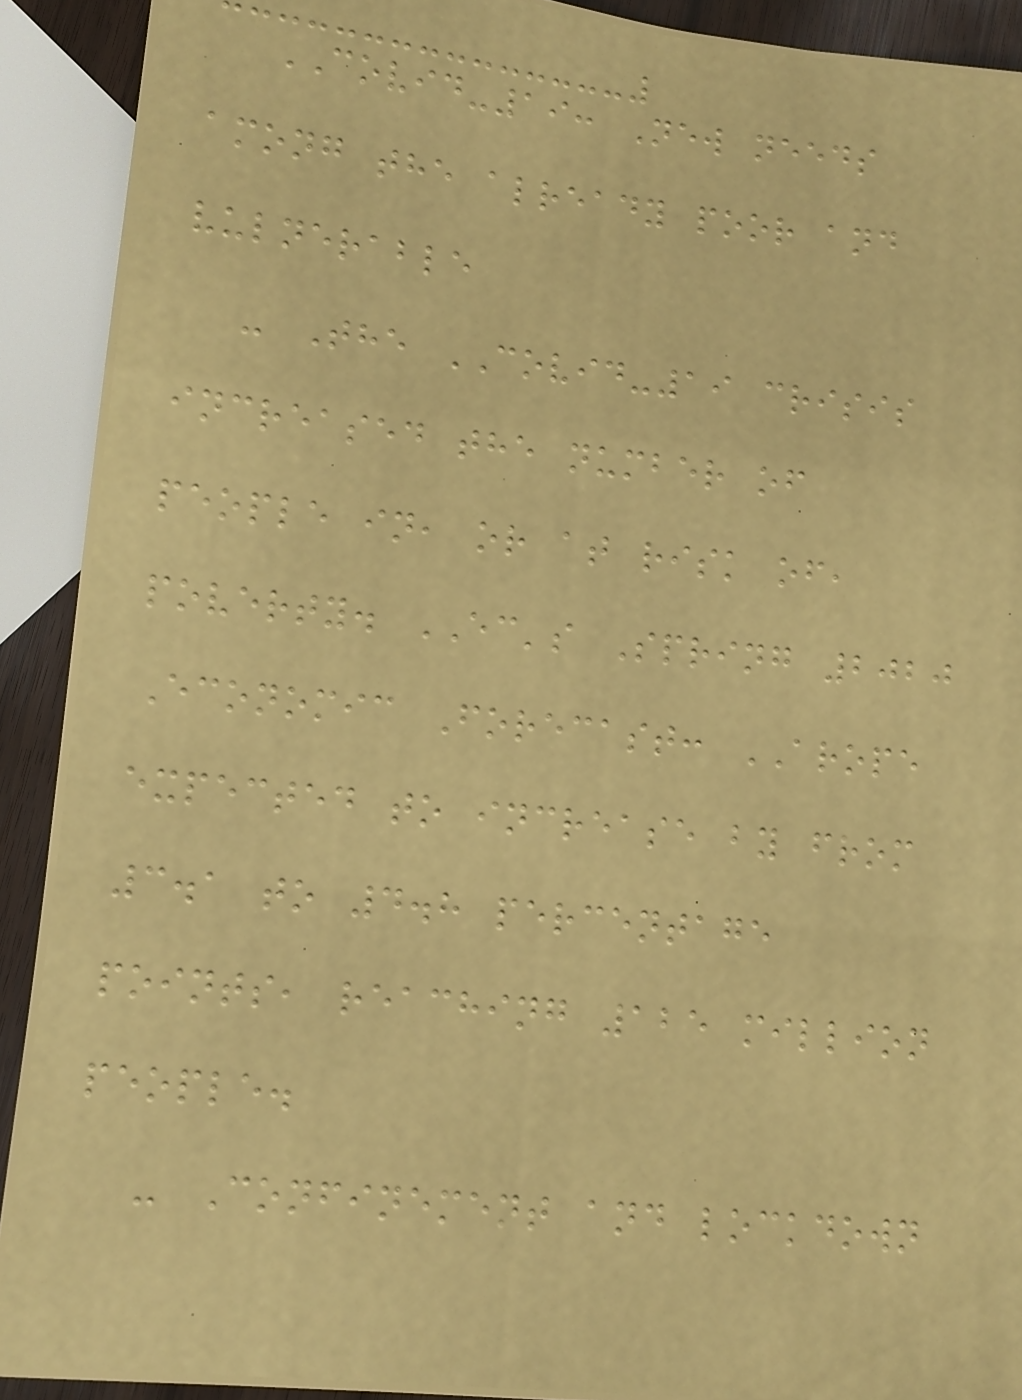COVID-19: New needs
among the already poor and
vulnerable
- The COVID-19 crisis
increased the number of
people in, or at risk of,
poverty. EC's Spring 2020
Economic Forecast: AROPE
expected to increase by from
3.1 to 4.8 percentage
points, reaching 125 million
people.
- Confinement and lockdown
